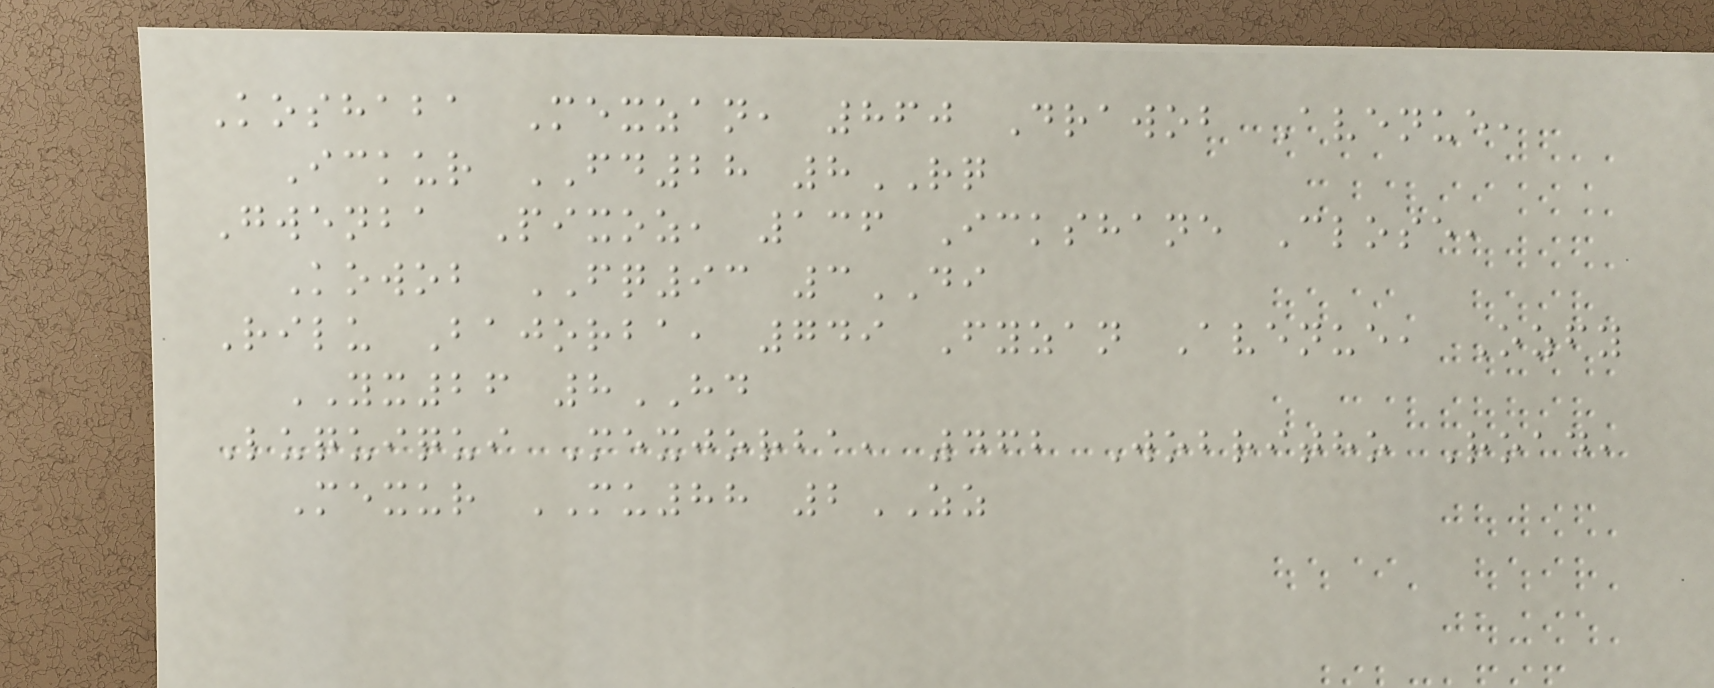Koshaba Mexzan, 860 Drawob Avenue,
Ickur FD28 8RQ
Gwenba Pixoz, 136 Ickshane Close,
Kowob FQ93 3DI
Rilu Bajorba, 749 Fyzan Avenue, Ozfy
YX26 8HD
Luquiqui Mexjorba, 462 Wobritho Road,
Mexur MU88 2ZZ
